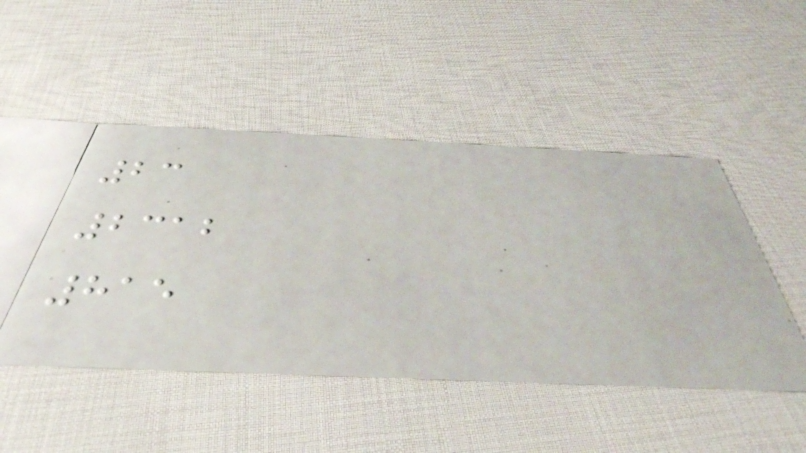23
2312
815
